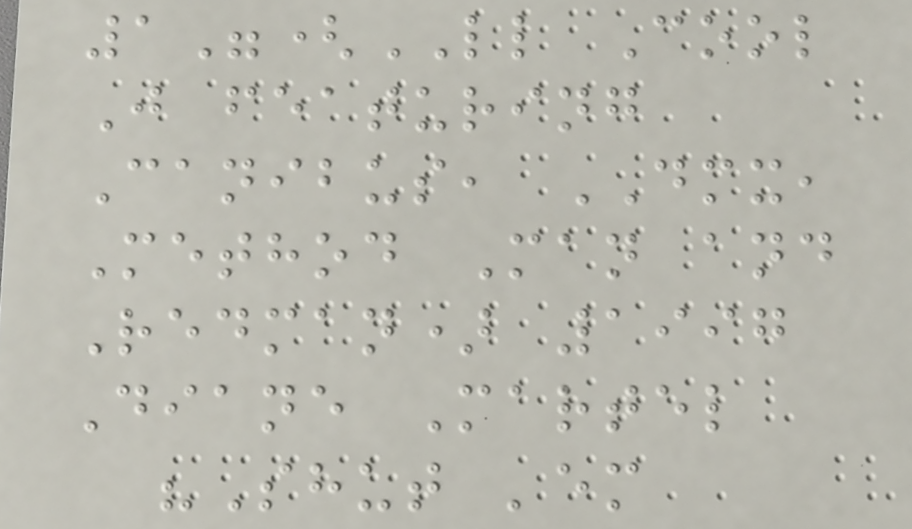1"(LL Cool
J featuring
Canibus, DMX,
Method Man and
Redman) 1997
Diane Martel
"Shut 'em
